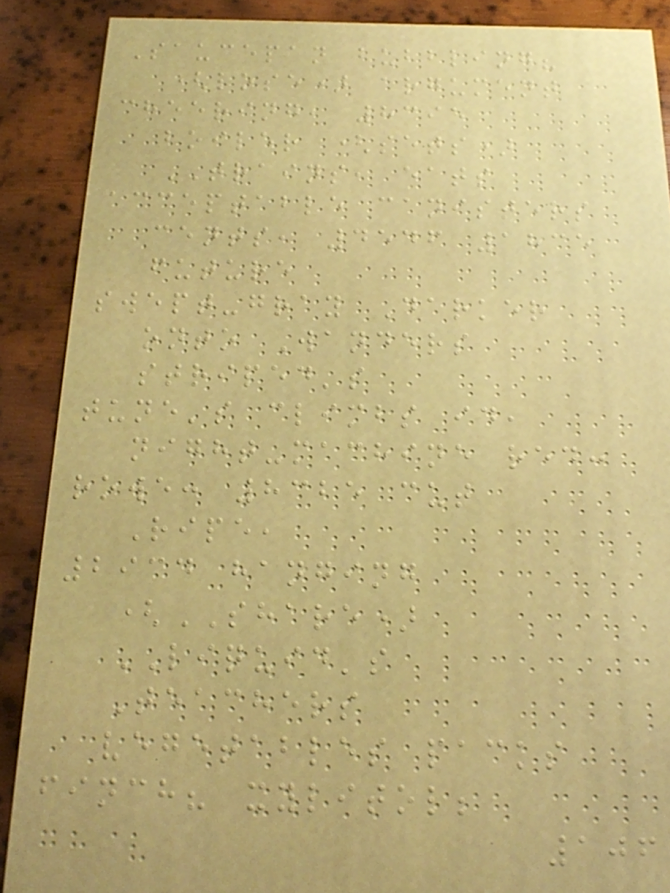Saucepan bubbling?
(lose) argument
cheering, 8395
boiler (sets)
TRAINS, eats
acceptable canisters
cents, 4546 1835
future
swept-gray Darker
onto Wanders
striped's
tune's climbs id,
night-machine red:
rowe: 8325 cut
Ripe,
2934 hanging
(SHARE)
LIQUID's
Teachers
vegetables packs
finch? xylitol;
106
